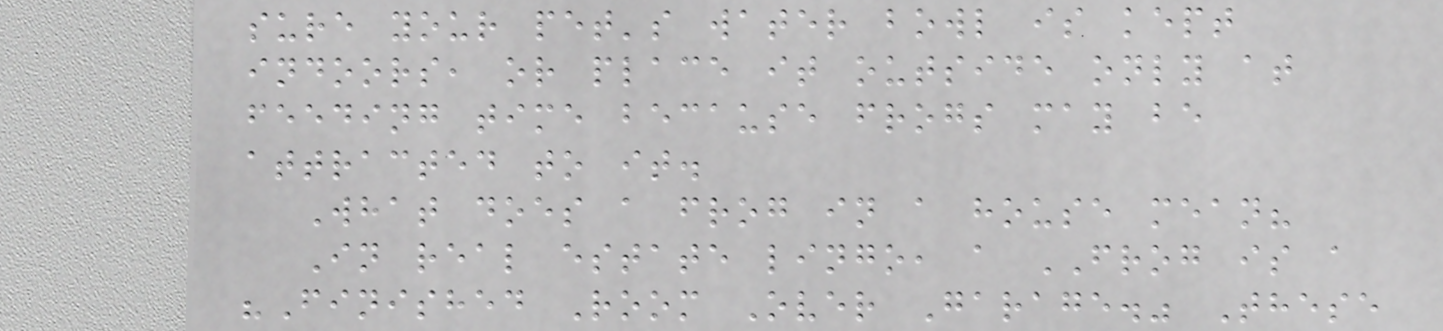sure your pet's water bowl is kept
indoors, or place it outside only at
feeding time because frogs may be
attracted to it.
What does a frog in a house mean?
In real estate lingo, a FROG is a
"Finished Room Over Garage." These
